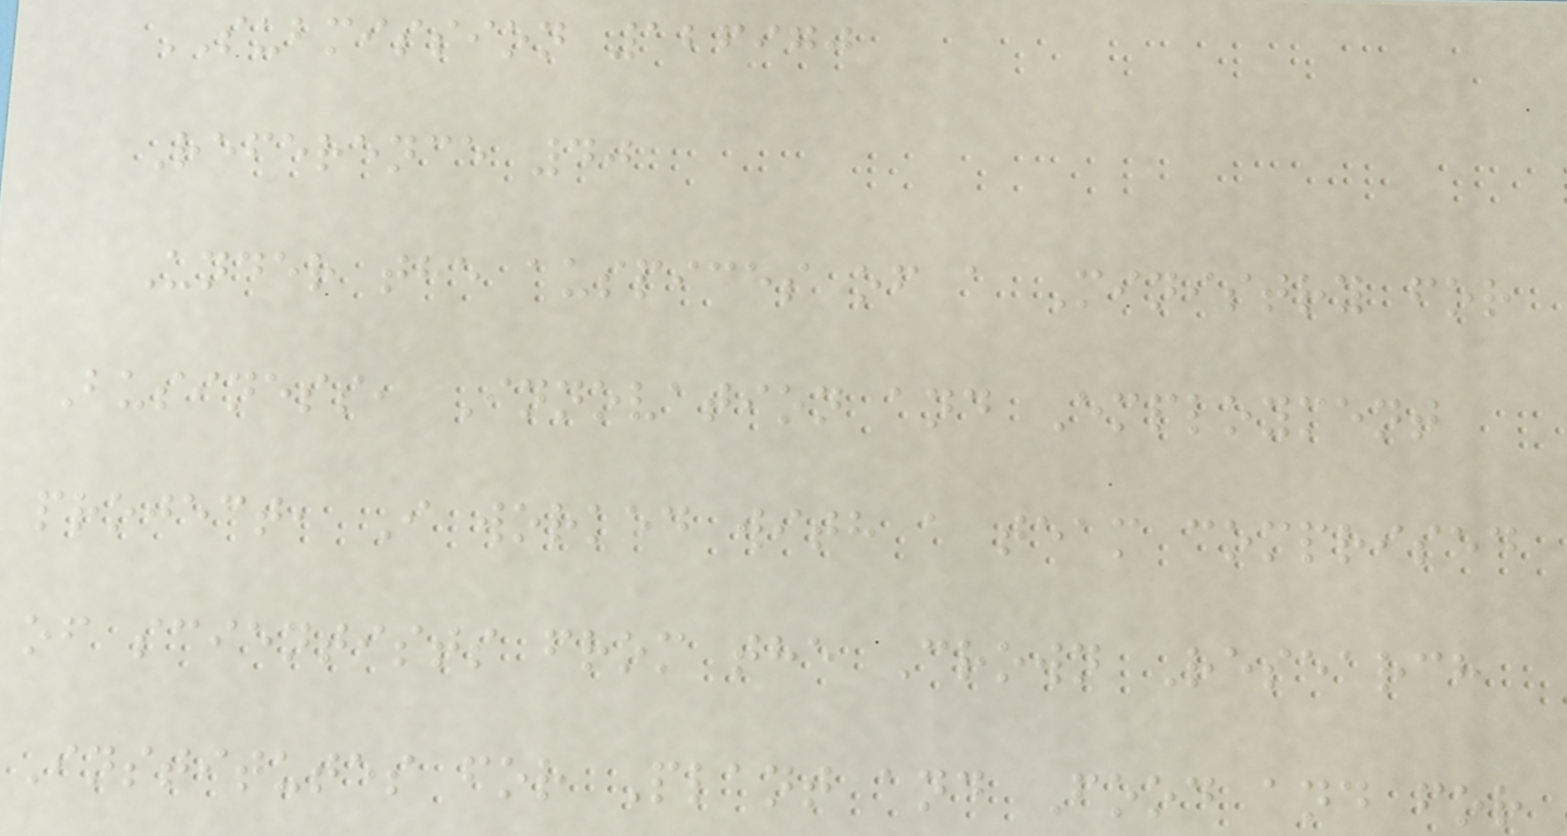SUBMISSION 126970
Reference 40
Under the auspices of a Ministry for
Business, Innovation and Employment
project, I worked with a team comprised
of scientists from the Crown Research
Institutes for Plant and Food and for
